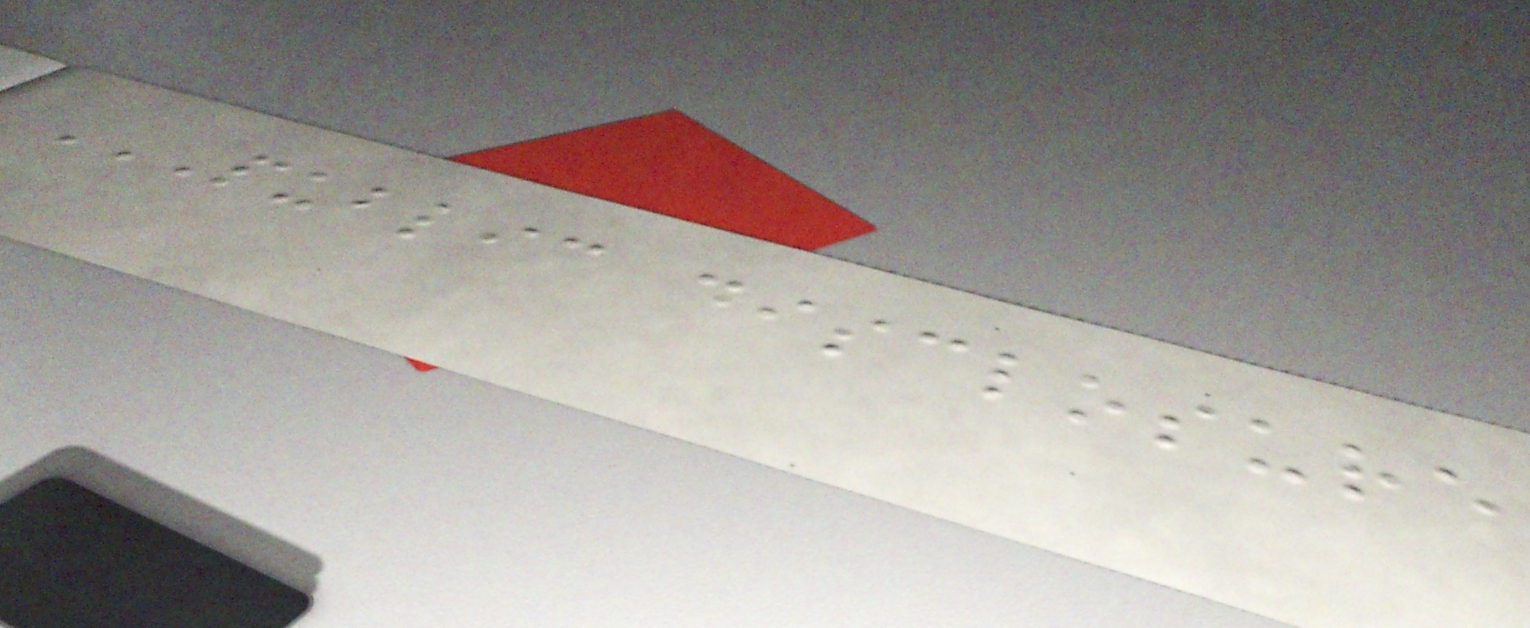PUBLIC DISCLOSURE
